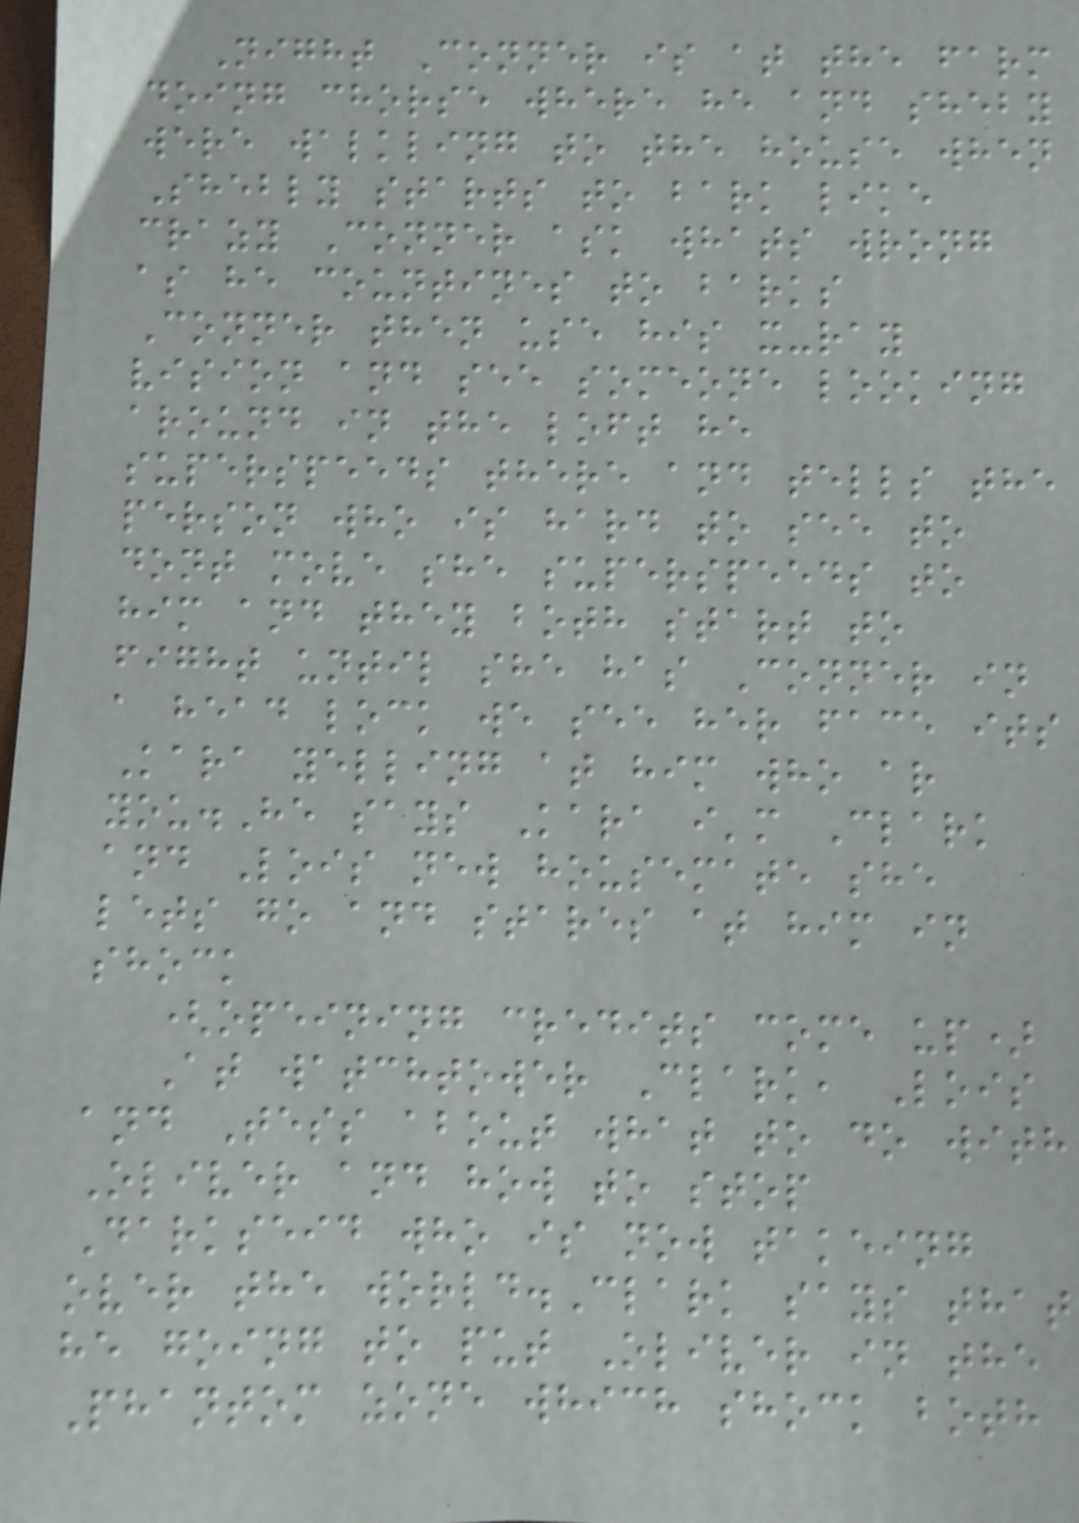Night Conner is at the farm
doing chorse where he and sheby
were walkling to the house when
Shebly starts to bark like
crazy Conner ask whats wrong
as he countines to barks
Conner then use his x-ray
vision and see someone looking
around in the loft he
superspeeds there and tells the
person who is hard to see to
dont move she superspeeds to
him and they both start to
fight until she has Conner in
a head lock we see her face its
Kara yelling at him who ar
you.He says Kara i'm Clark
and Lois new housemate she
lets go and stares at him in
shock
(opeining credits come up)
At watchtower Clark, Lois
and Tess about what to do with
Oliver and how to stop
Darkseid who is now takeing
over the world.Clark says that
he going to put Oliver in the
Phantom zone which shock both
